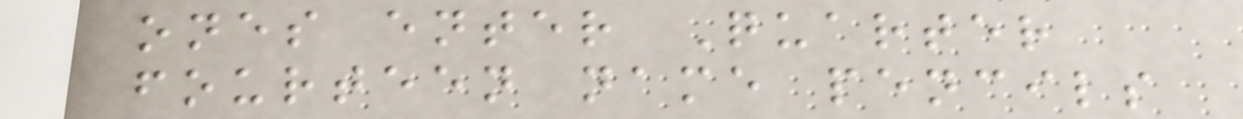ones enter Quarter
fourteen name pencils
